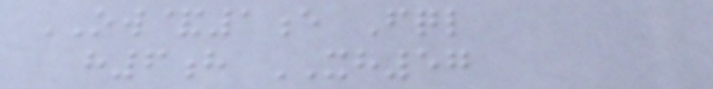OW&1e Fql
h6h XH57
